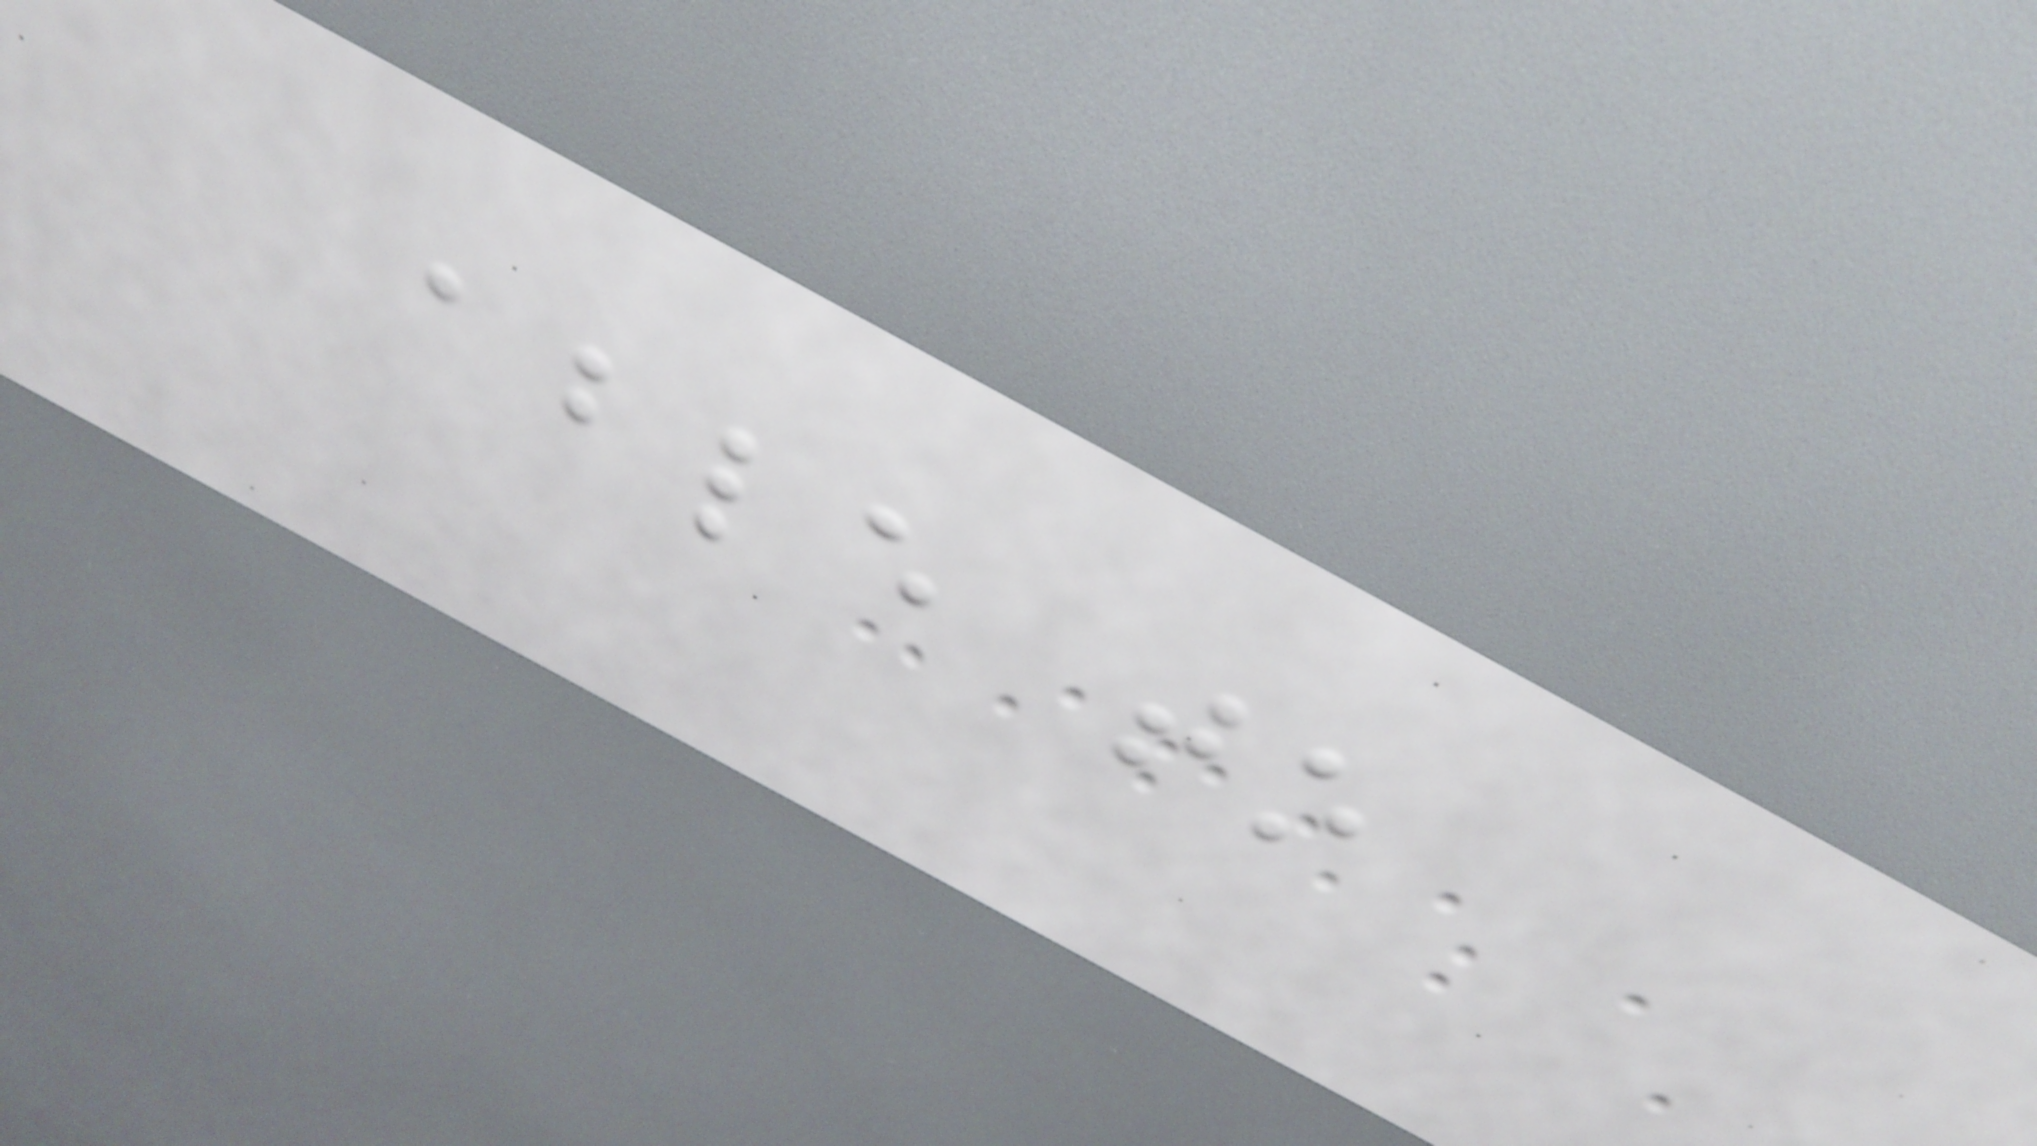able to
